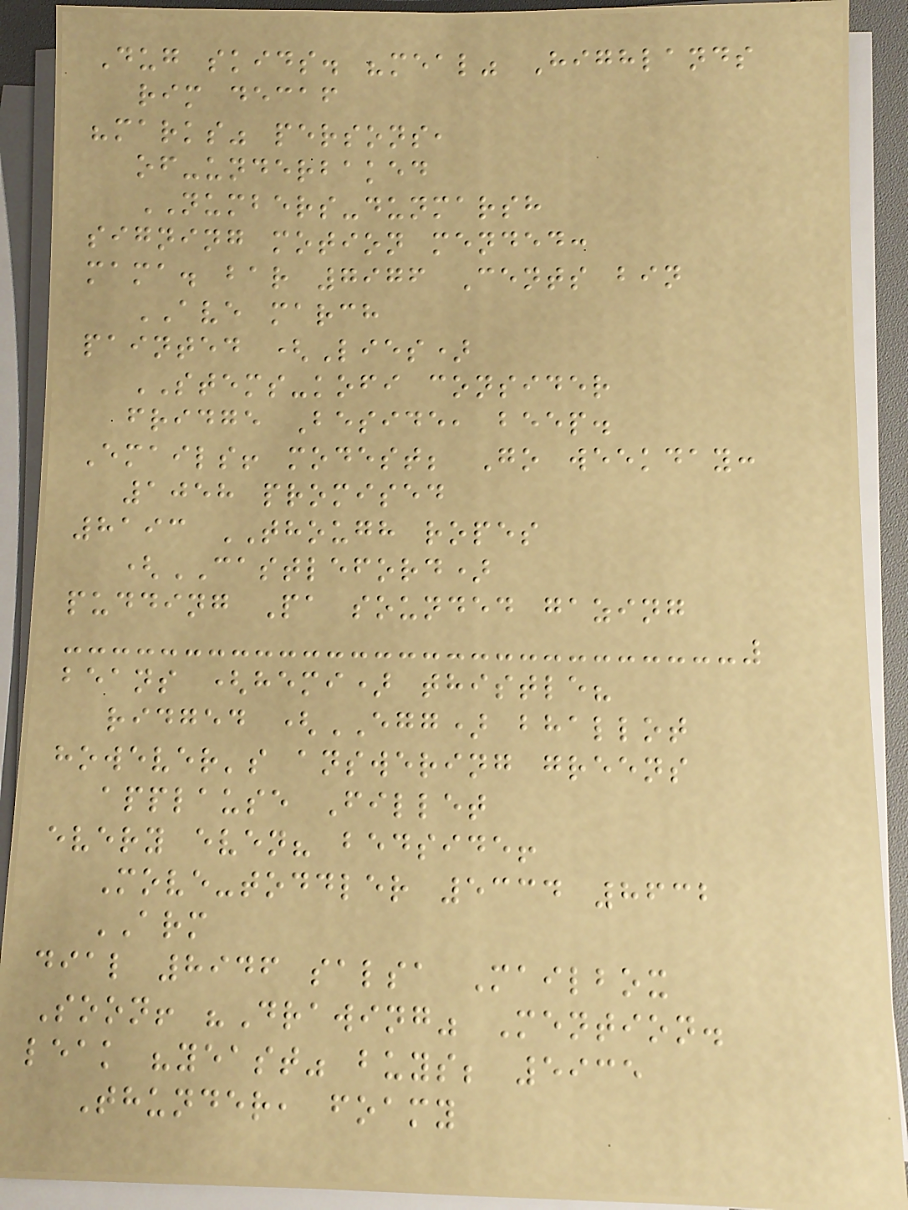Dug skids. "meal" Highlands
rim decaf
"marks" persons,
of-underbaked
NUMBERS-dunmarsh
signing motion mended:
mama. bar 7976 Cents bin
AVE march
painted (Lies)
STEMS-kofi consider
fridge Beside, beep.
Emails! modest; Go weekday:
1058 promised
8193 THOUGH ropes
(CASTLEFORD)
pudding Pa sounded gazing
beans (hemi) thistle?
ridged (EGG) bhallot
however's answering greens
applause Fillet
every even? bedside!
Move-toddler 5334 8632
ARM
dial 8946 salsa Mailbox
Soon! "Drawing" Mention.
leak "yeast" buys; 5935
Thunder, foamy
